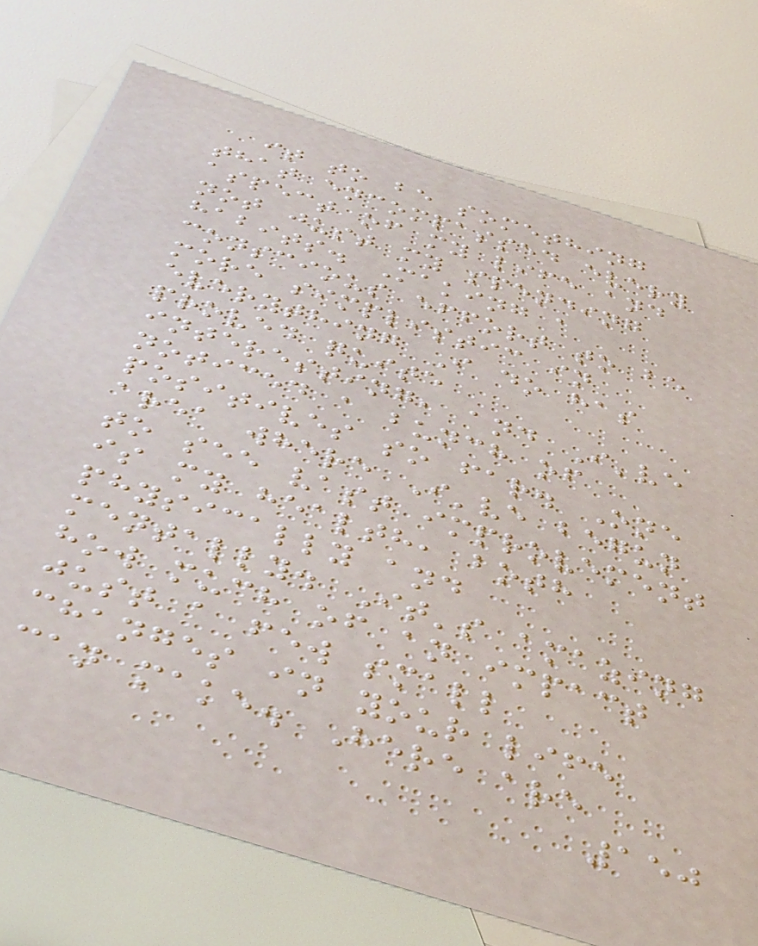it to be something
that encompassed every
aspect of my life and
not just my spending
habits. Making a
conscious effort to be
more simplistic in
everything I do has
proved quite
interesting, and I've
noticed a bunch of
positives so far. One
area where I've begun
to see vast improvement
is my health, both
physically and
mentally. It's amazing
how much of an impact
just a few small
changes in your life
can make. Here are
150
